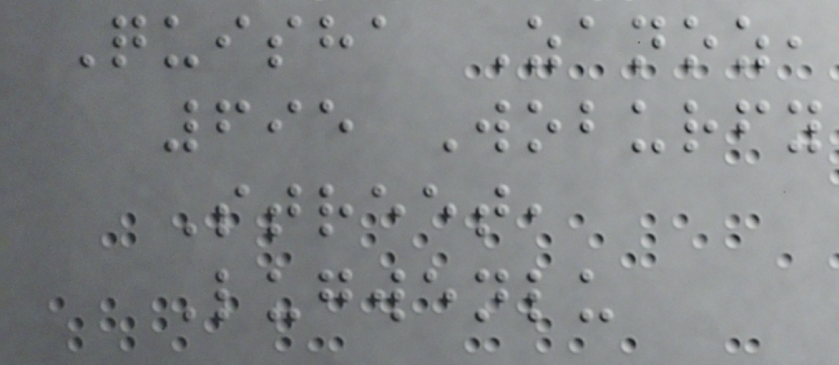Quisha Zanoz,
695 Woburfy
Street,
Lugwenlu
